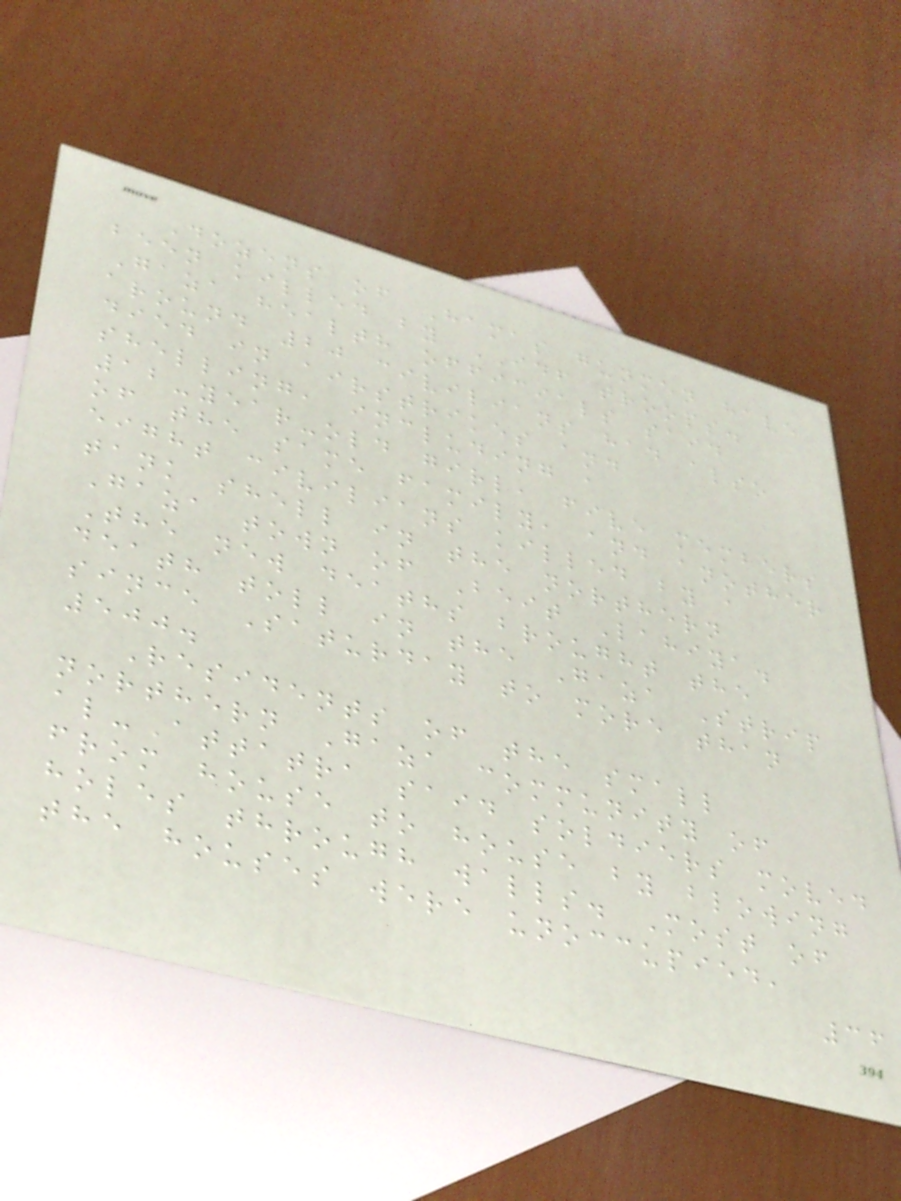Dozens of Hamas gunmen have
been killed by IDF troops.
Gaza health officials said
around 20 civilians had also
died in airstrikes and
shelling, including a
12-year-old girl, five members
of the same family, and another
eight civilians killed by a
tank shell in the northern
Gaza town of Beit Lahiya.
The new deaths brought the
death toll in the Gaza Strip
since Saturday to more than
500.
Residents of the small
northern Gaza community of
al-Attatra said soldiers moved
from house to house by blowing
holes through walls. Most of
the houses were unoccupied,
36
